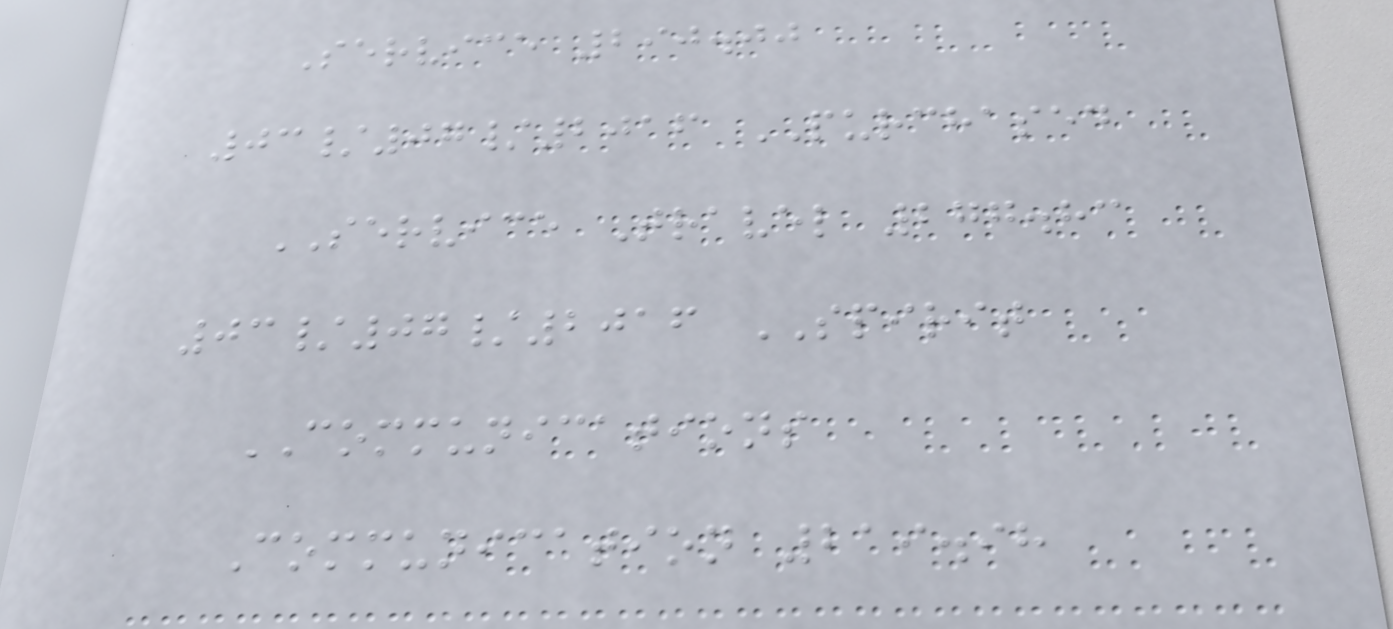Service 290.00
03/07/2016 PURCHASED
SERVICE Travel 277.83
03/07/2016 SPIRIT
COMMUNICATIONS
Communication 219.98
